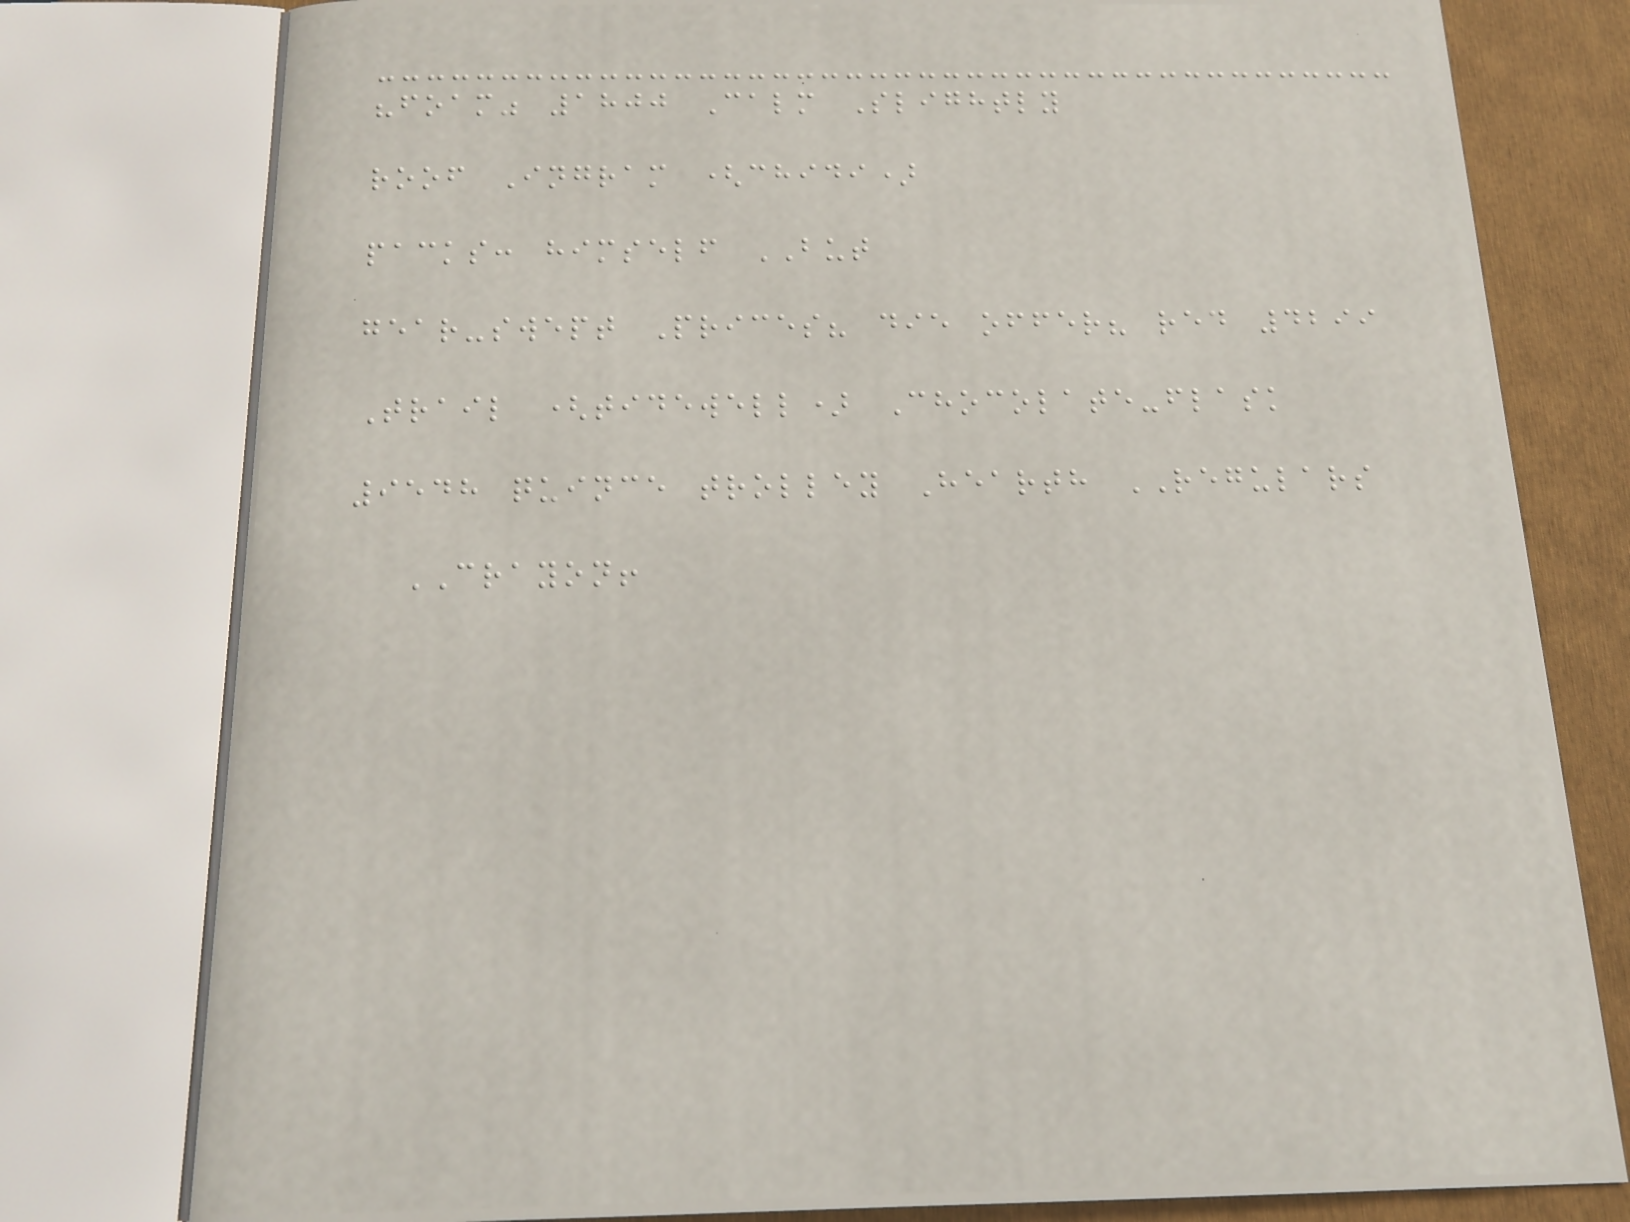"foam" 1800 Calm Slightly
roof Ingram (chidi)
packs: himself BUT
gear-swept Prices? die offer? red 4299
Trail (tidewell) Chocolate-flask
9548 quince trolley Hearth REGULARS
CRAYON!
